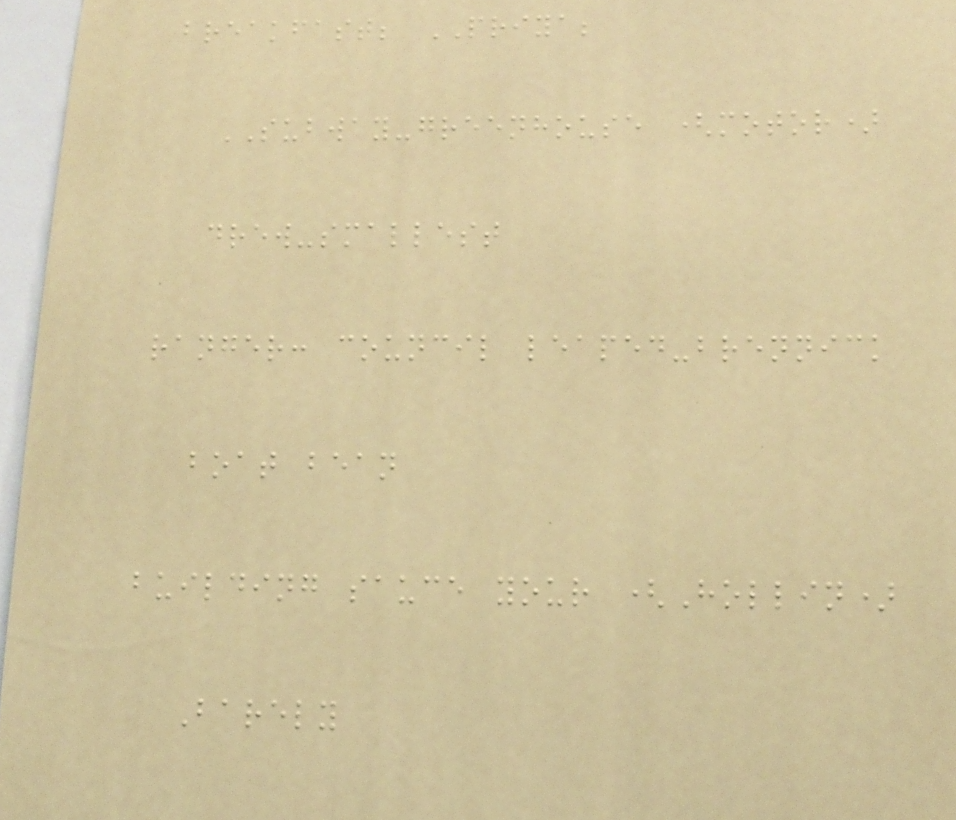breakfast; PRIYA;
SUBWAY-greenhouse (motor)
drew-smallest
ranger: council leaped-brennick
boat bean
building sauce your (Hollin)
Barely
